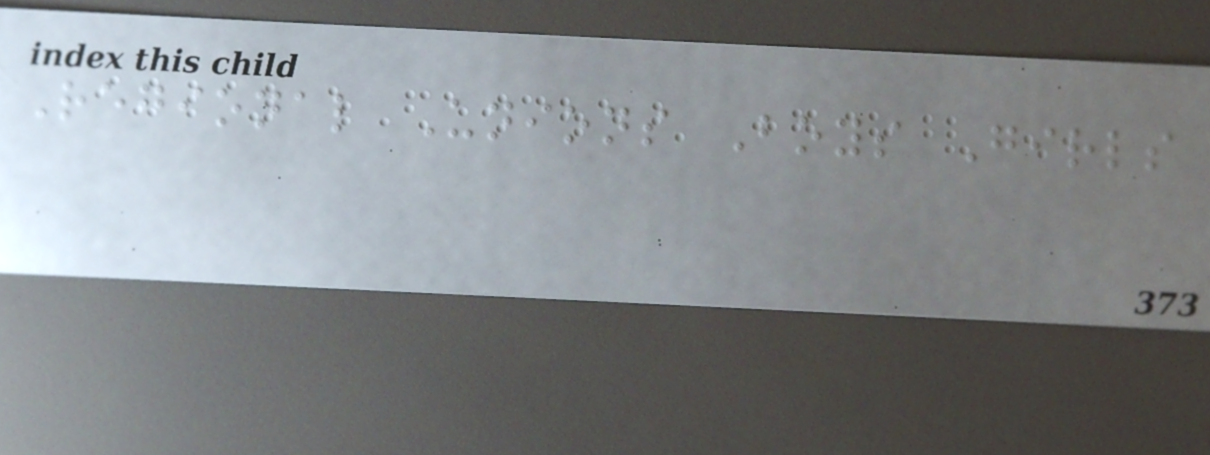Regional Unions Boys Girls
